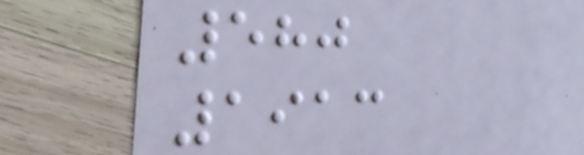580
1913
